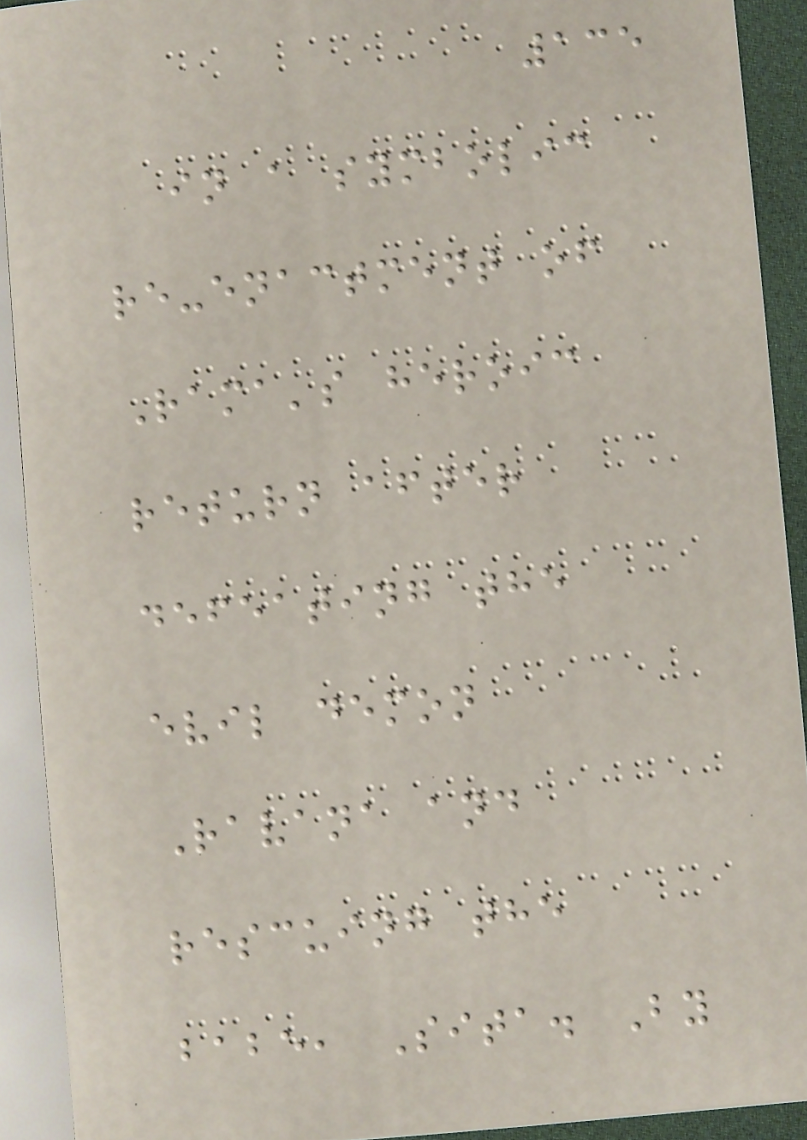135
in a symbolic
re-enactment of
Rama's heroic
return after
defeating the
evil demon
Ravana and
rescuing the
babe, Sita. By
